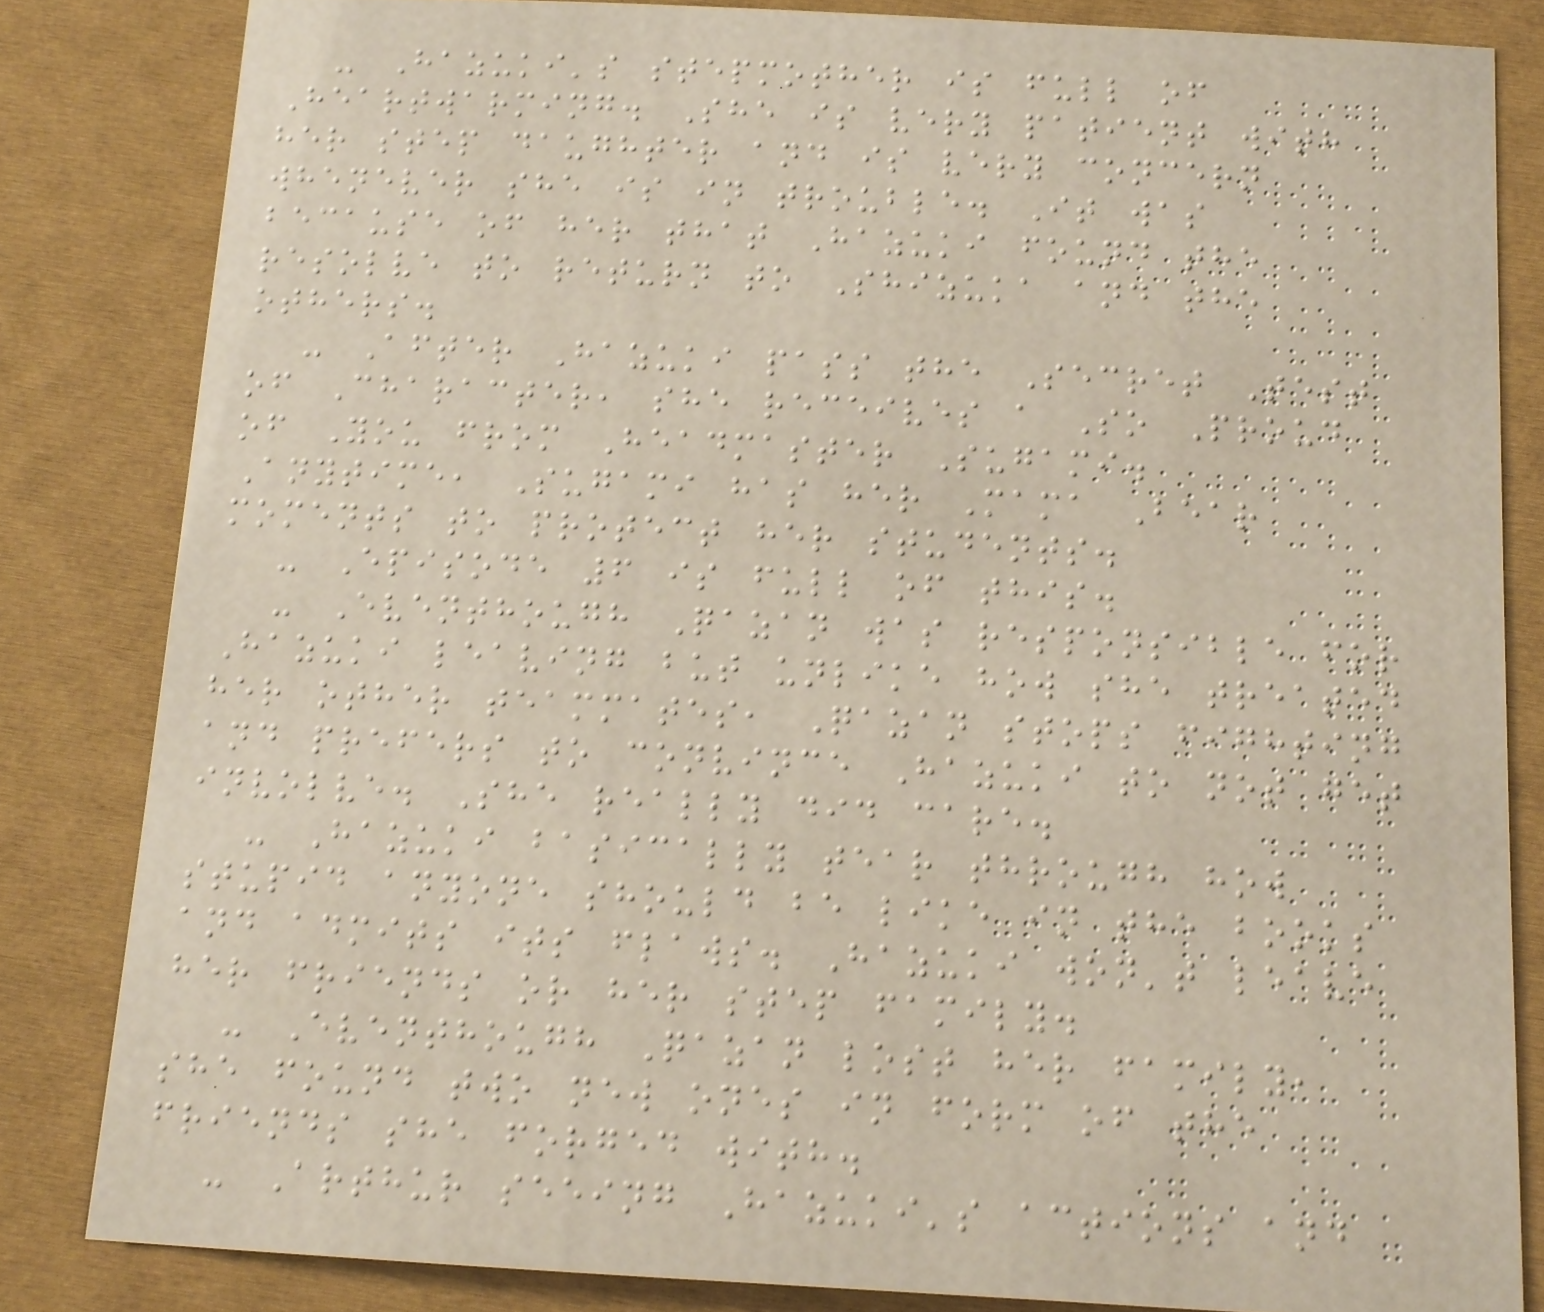- Hazuki's stepmother is full of
Heartwarming. She is very patient with
her step daughter and is very concern
whenever she is in trouble. It was
because of her that Hazuki found the
resolve to return to Shizuka and the
others.
- After Hazuki pass the Secret Test
of Character, she receives a So Proud
of You from Headmaster Sugami.
Anytime, Sugami has her Mama Bear
moments to protect her students.
- Episode 6 is full of this.
- Eventhough Qazan was responsible for
Hazuki leaving but unlike how she treated
her other teammates, Qazan stops fighting
and prefers to convince Hazuki to not get
involve. She really did care.
- Hazuki basically tear through how
stupid anyone should be like in the books
and admits its flaws. Hazuki won't leave
her friends or her step family.
- Eventhough Qazan lost her family,
she found two new ones in form of the
friends she forged with.
- Arthur seeing Hazuki's actions and
